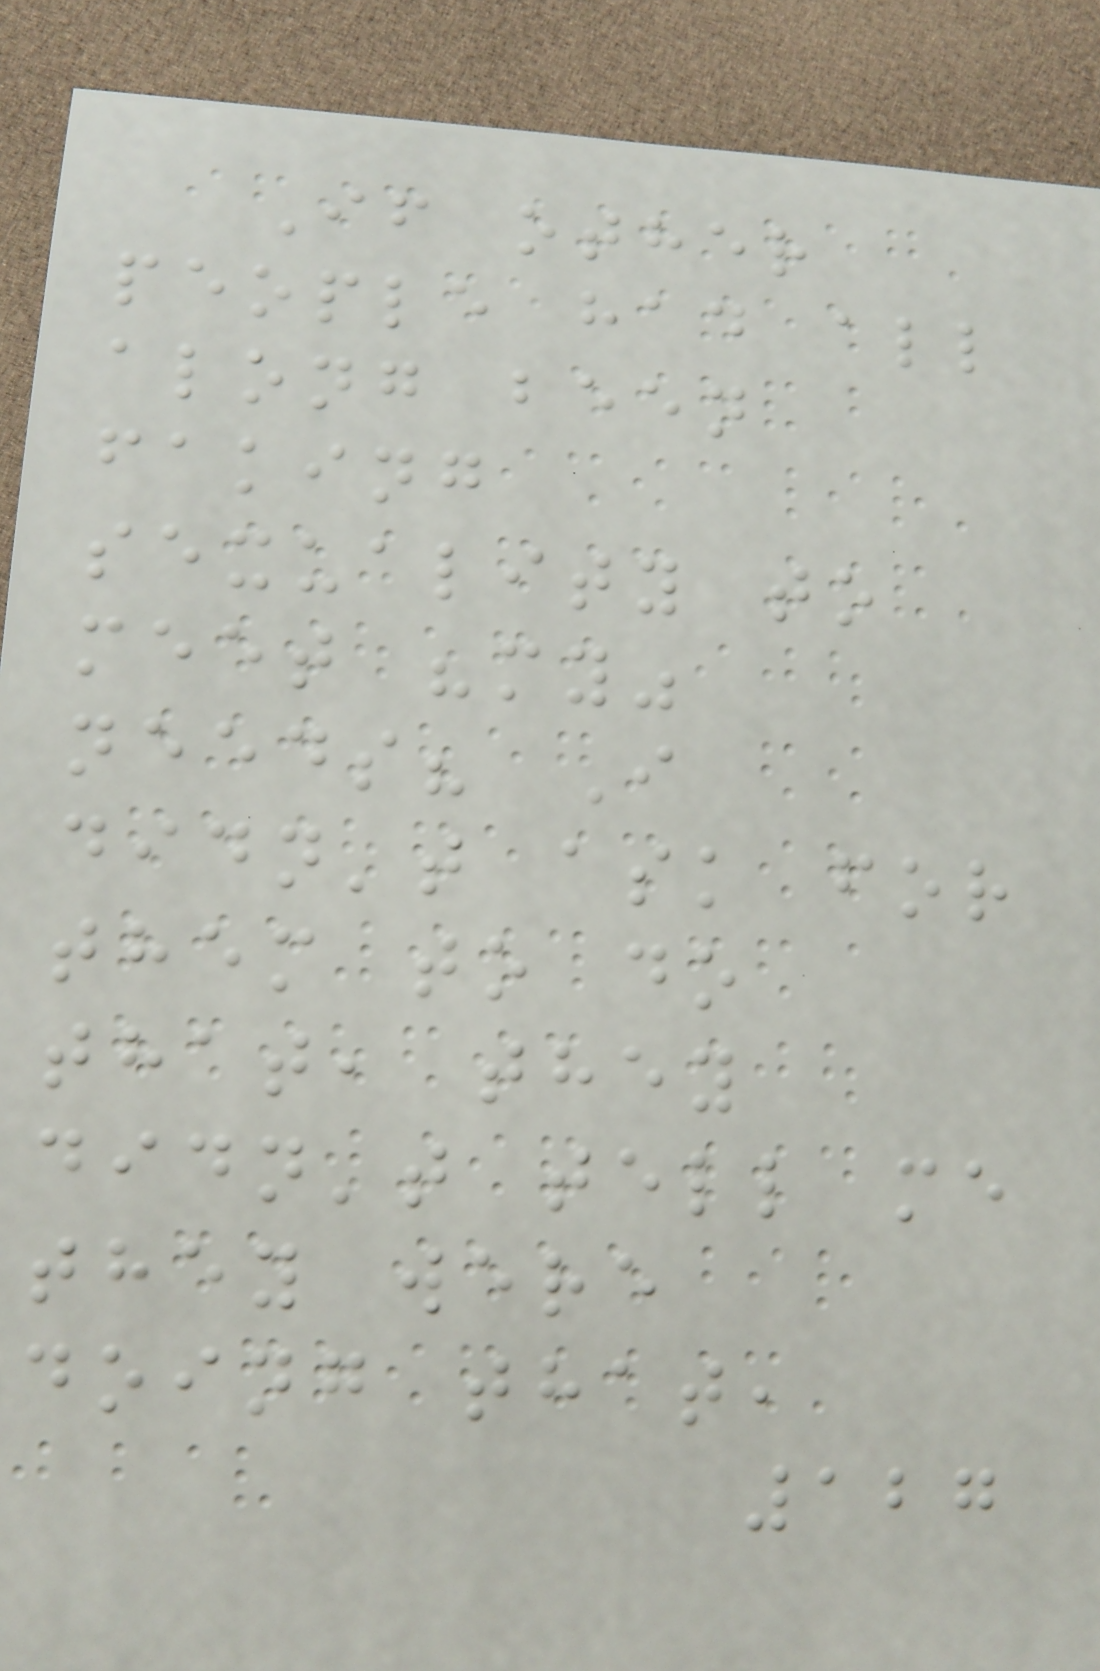If other
people had all
along been
faking
sexuality to
meet "my"
needs? I
didn't ask for
them to do
that, they
didn't tell me
they were
doing that,
127
